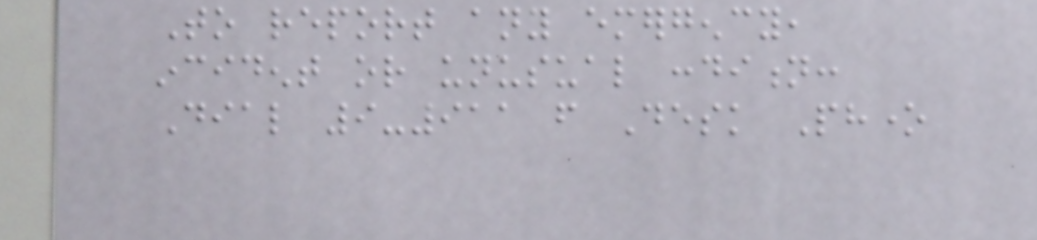To report any emergency,
incident or unusual condition:
Dial 9-911 from Desk Phone
